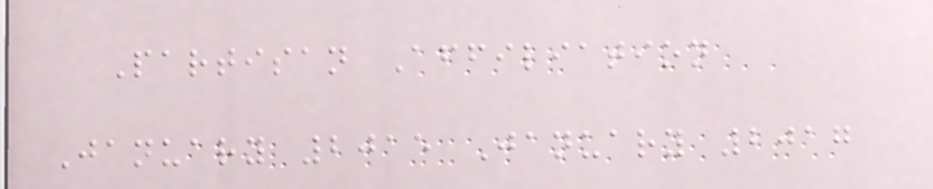Partisan Affiliation
January 2015 January 2017
